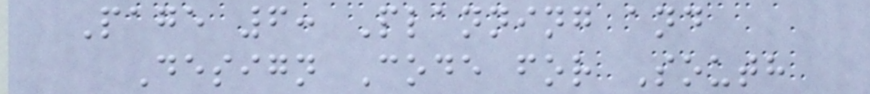Page 6: Planning and
Design Code for South
